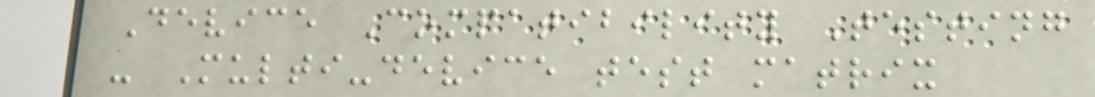Device Compatibility Testing
- Multi-device test matrix
